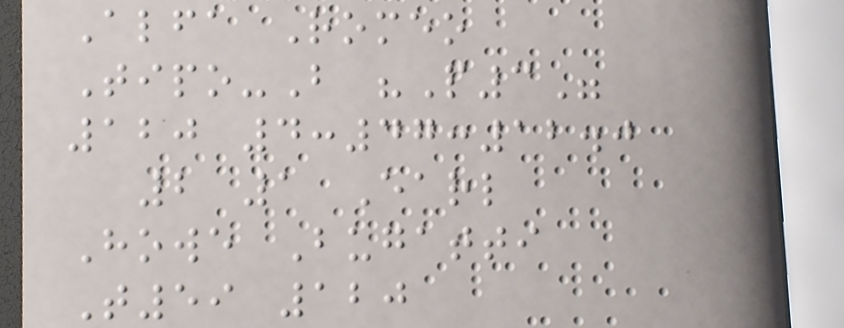Alfa Romeo
Tipo-B "P3"
120 4:47:12.0
2 1 Earl
Howe Bugatti
T59 120
